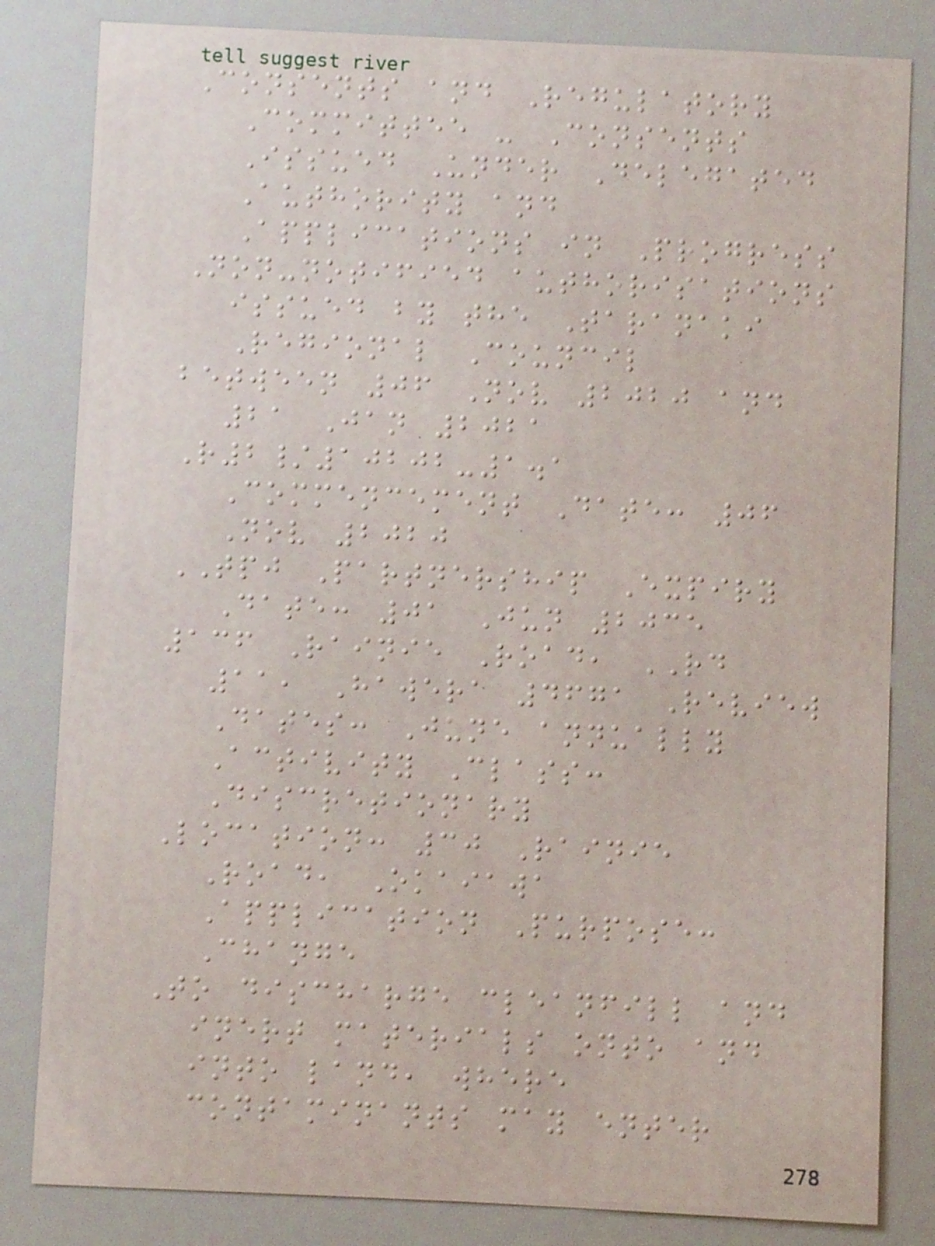Consents and Regulatory
Committee - Consents
Issued Under Delegated
Authority and
Applications in Progress
Non-notified authorisations
issued by the Taranaki
Regional Council
between 06 Nov 2020 and
21 Jan 2021
R2/10202-1.1
Commencement Date: 06
Nov 2020
TPJ Partnership Expiry
Date: 01 Jun 2035
136 Rainie Road, RD
11, Hawera 4671 Review
Dates: June annually
Activity Class:
Discretionary
Location: 30 Rainie
Road, Okaiawa
Application Purpose:
Change
To discharge cleanfill and
inert materials onto and
into land, where
contaminants may enter
